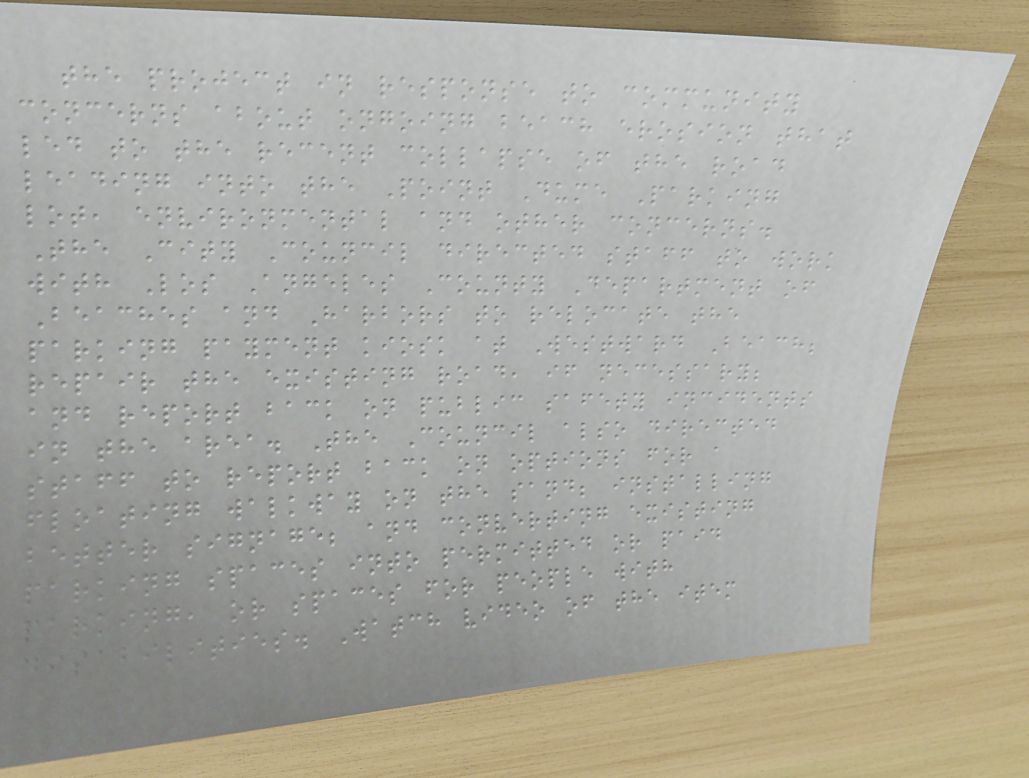the project in response to community
concerns about ongoing beach erosion that
led to the recent collapse of the road
leading into the Point Dume Parking
lot, environmental and other concerns.
The City Council directed staff to work
with Los Angeles County Department of
Beaches and Harbors to relocate the
parking payment kiosk at Westward Beach;
repair the existing road, if necessary;
and report back on public safety incidents
in the area. The Council also directed
staff to report back on options for a
floating walkway on the sand; installing
better signage; and converting existing
parking spaces into permitted or paid
parking, or spaces for people with
disabilities. Watch video of the item
